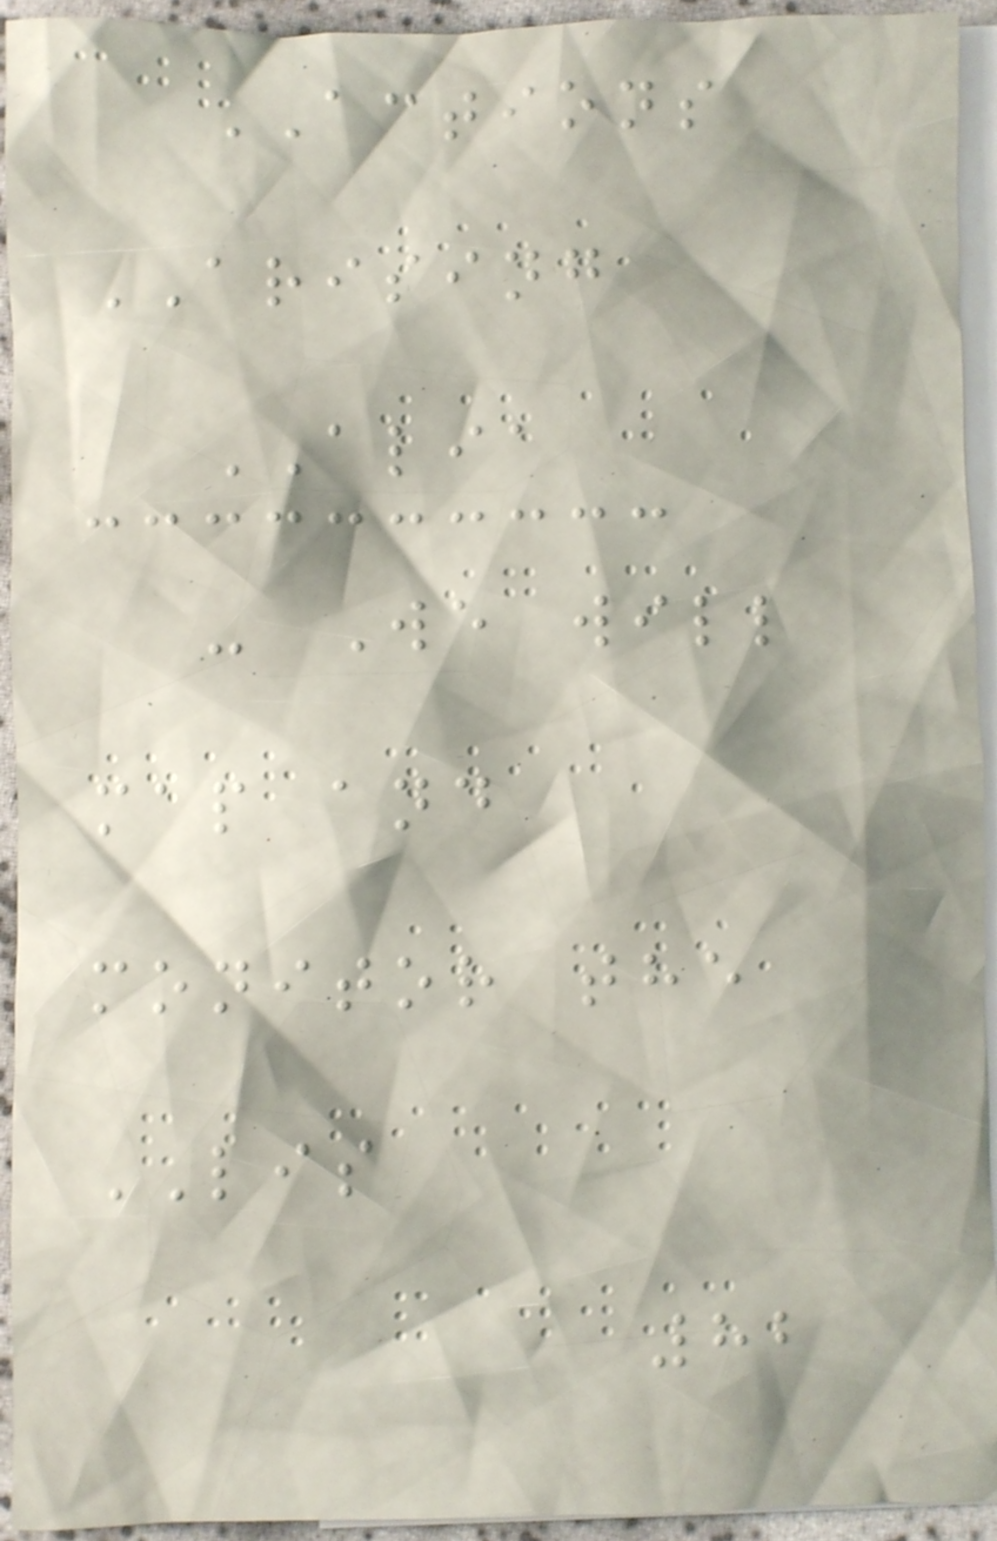ACTIONS
ARISING
ALIA
- We will
map and
monitor the
LIS
82
